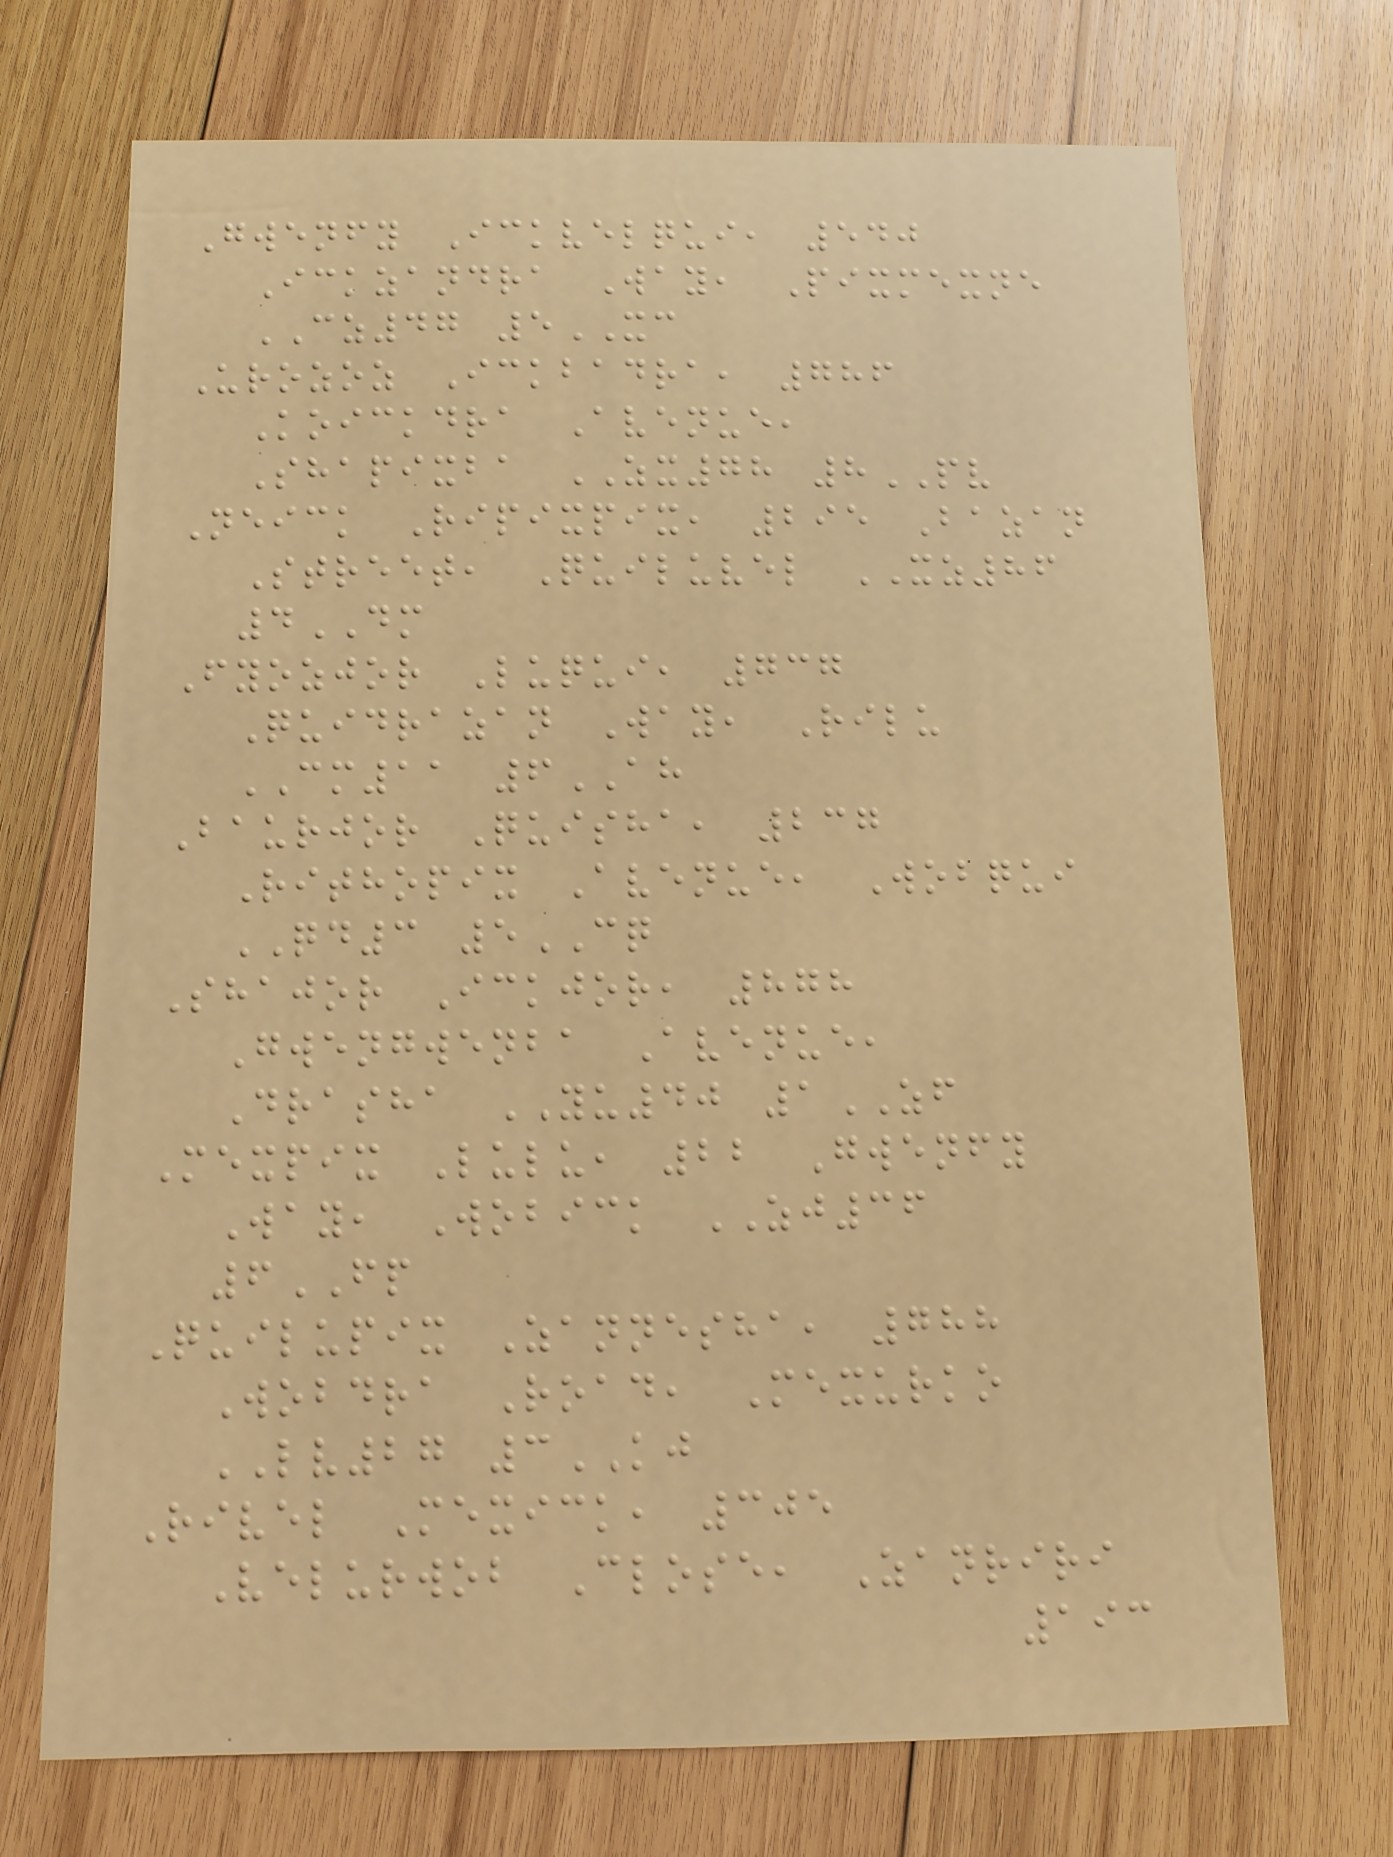Gwenfy Ickvelqui, 540
Ickzandra Way, Pixmexne
CZ47 5XC
Urozoz Ickbadra, 786
Koickdra Avenue,
Shapixba ZX78 8PV
Neick Ripixpix, 295 Bazan
Street, Quiluvel XZ86
4DM
Fyozjor Luqui, 737
Quidrazan Way, Rilu
CM11 6AH
Baurjor Quisha, 237
Rithopix Avenue, Wobqui
QD3 5CQ
Shajor Ickjor, 878
Gwengwenba Avenue,
Drasha YU40 1ZF
Mexpix Lulu, 22 Gwenfy
Way, Wobick ZJ36
6FP
Quilupix Zannesha, 788
Wobdra Road, Mexurko
LV27 3KJ
Rivel Mexick, 305
Velurwob Close, Zanriri
193
